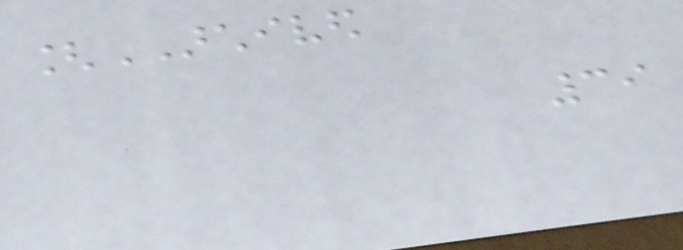[ARCHIVED
39
